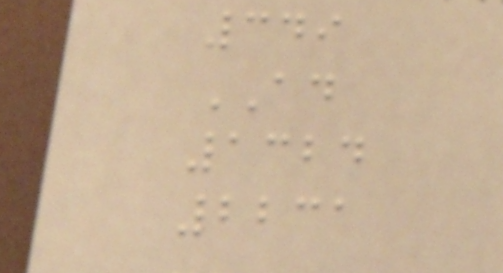349
AD
1324
2231
